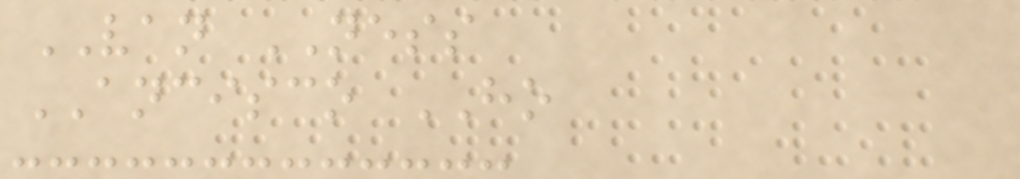VAN NESS
ANCISCO HO
